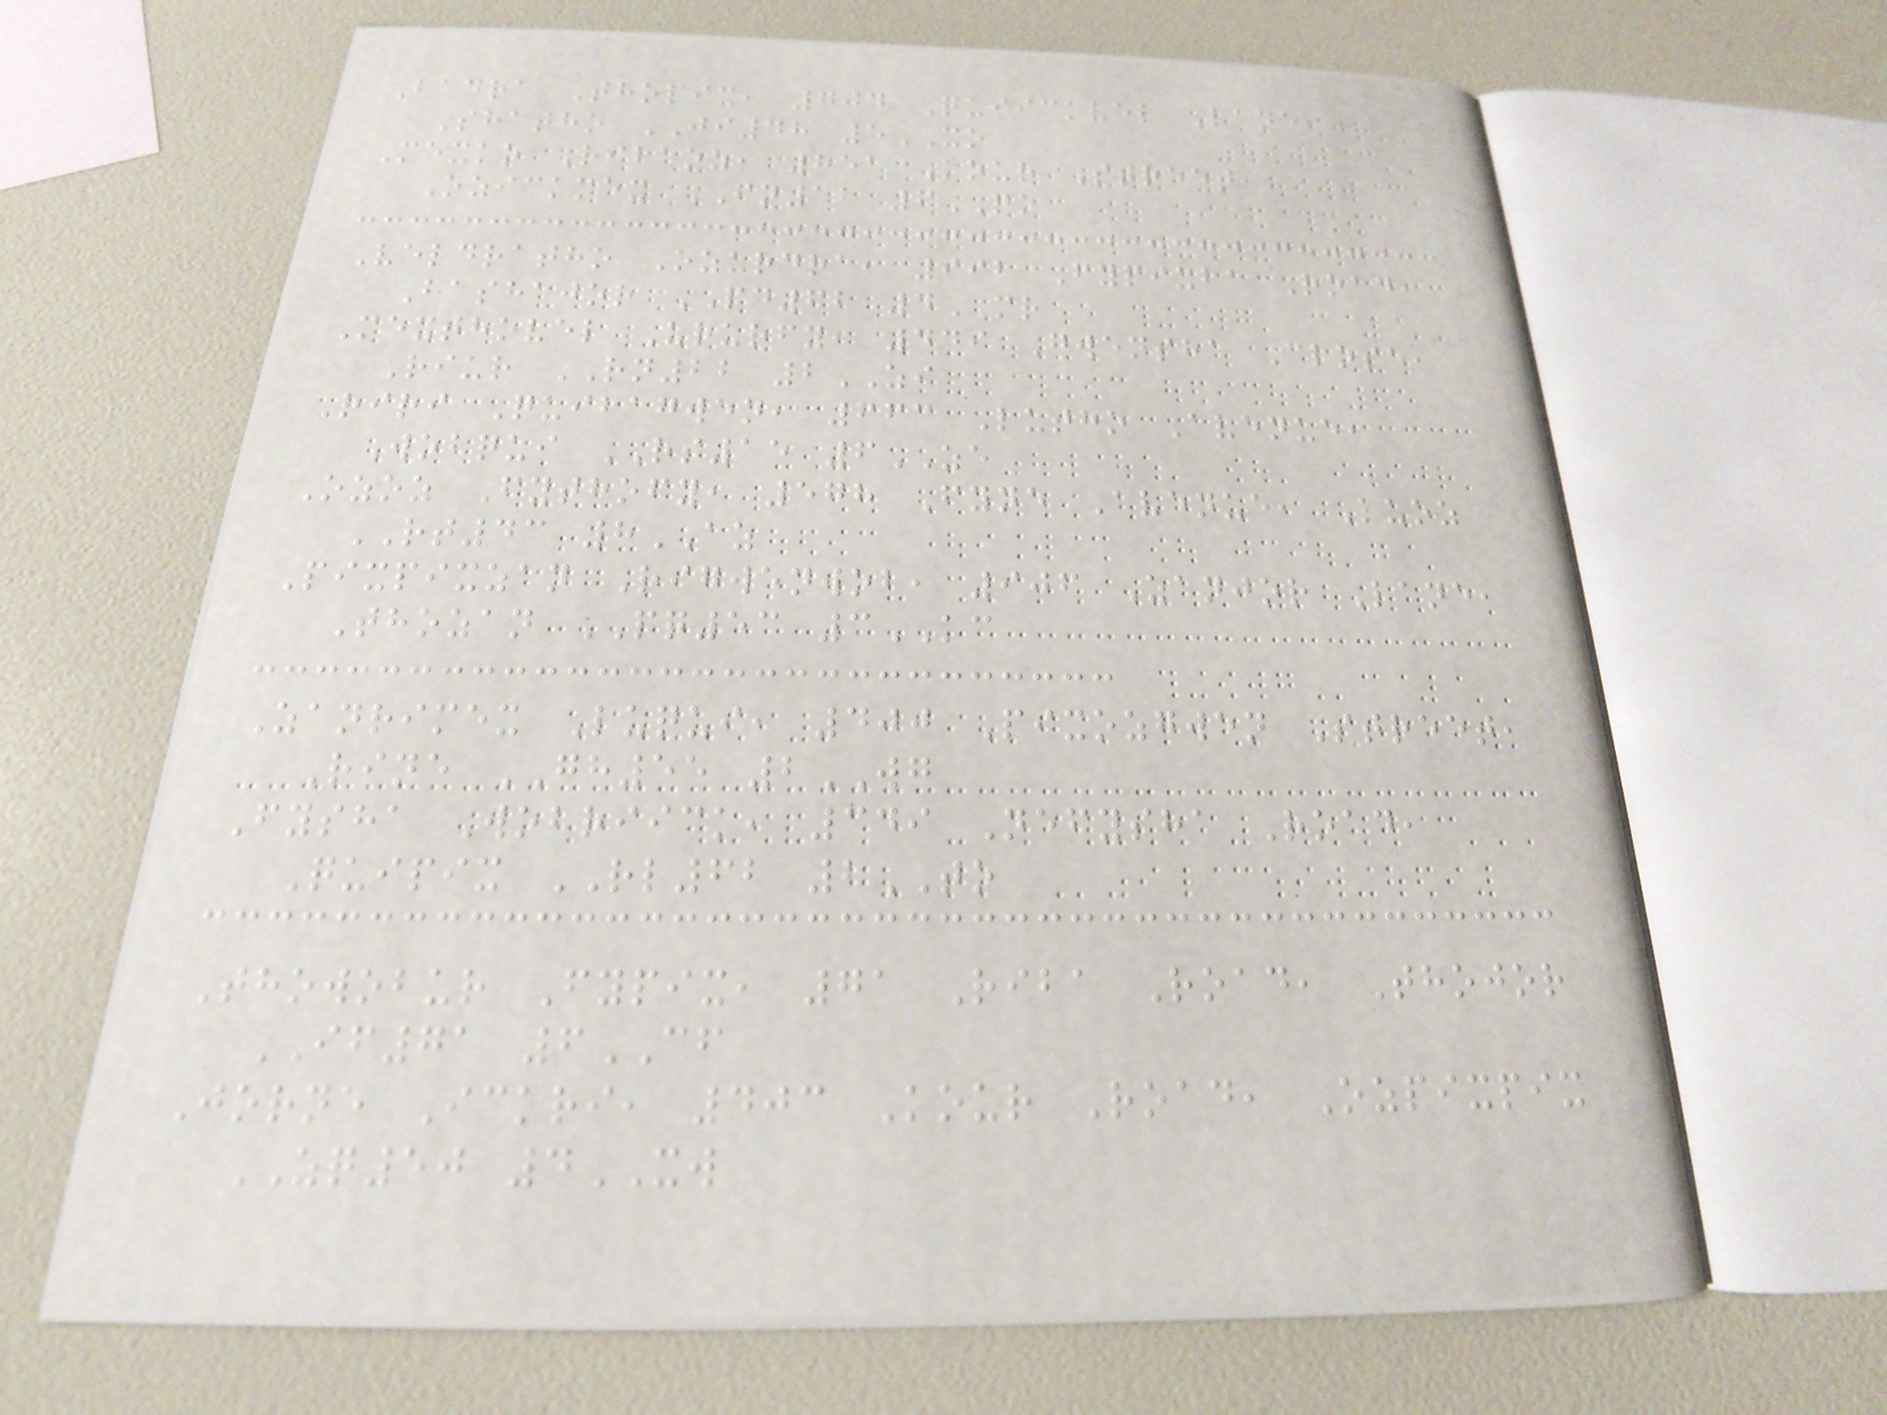Badra Thopix, 704 Quiickvel Lane,
Shatho JI48 5XO
Mexko Ribaoz, 851 Kour Street,
Ozickmex FN12 6QO
Veldratho Ozurdra, 992 Fypixba Road,
Bashajor PD62 4MR
Mexthovel Ururfy, 449 Gwensha Close,
Riur RN22 2ZI
Riri Quibagwen, 663 Lutho Avenue,
Wobqui RS15 6ZE
Ozoz Fythofy, 578 Fyne Avenue, Luoz
RT43 8AZ
Pixpixzan Rigwenwob, 906 Zanjor Lane,
Thozan PQ53 3KC
Zanrimex Luqui, 400 Pixozgwen Street,
Rine GH55 2WG
Fysha Wobriick, 349 Nefysha Road,
Quipix RL62 2TO
Thowobur Fypix, 71 Riba Road, Thojor
IF71 6CF
Jorne Ickri, 403 Kour Road, Ozpixpix
ZQ50 4XW
